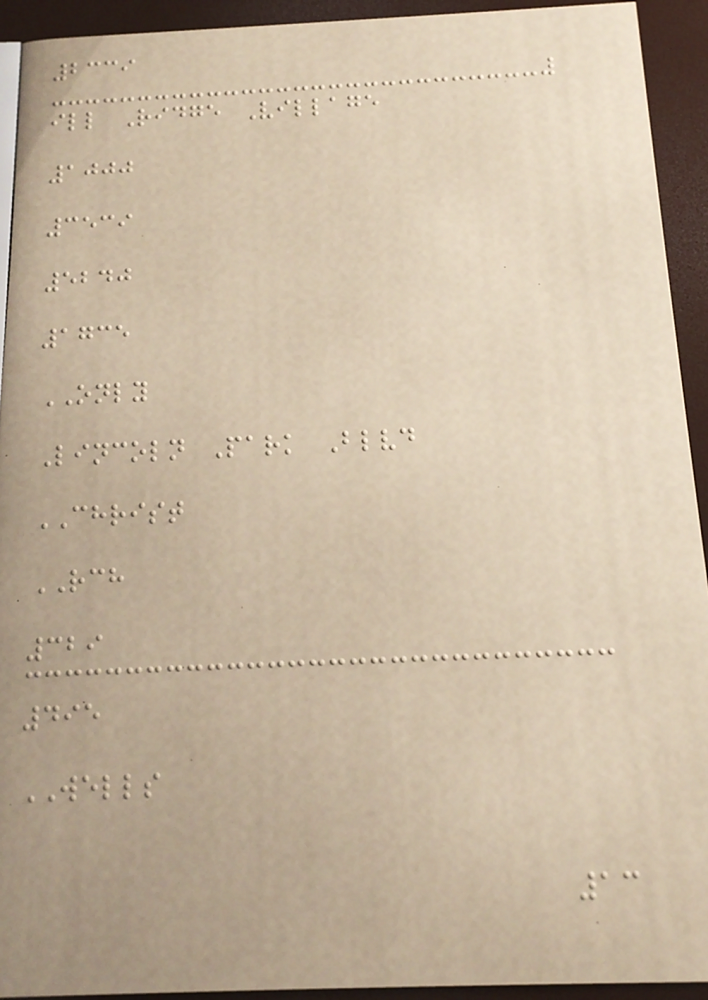2339
ill Ridge Village
1000
3539
5240
1735
ONLY
Lincoln Park Blvd
CHRIST
RCH
329
495
WELLS
13
